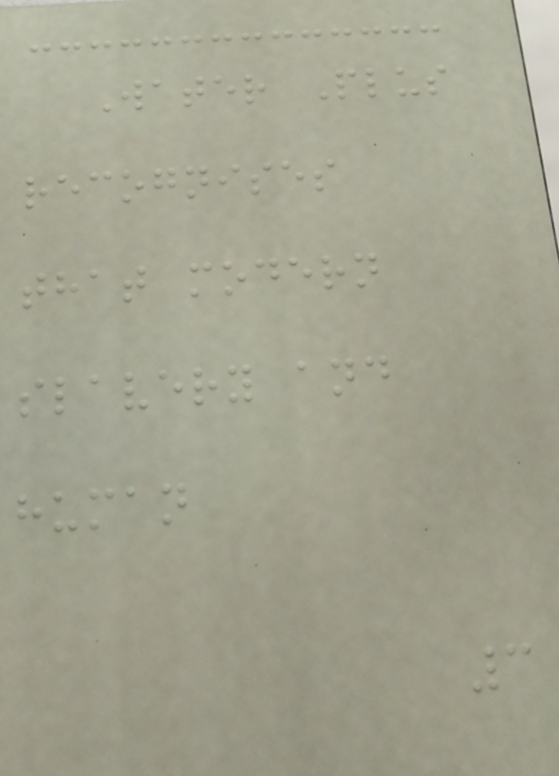Water Plus
recognises
that modern
slavery and
human
3
